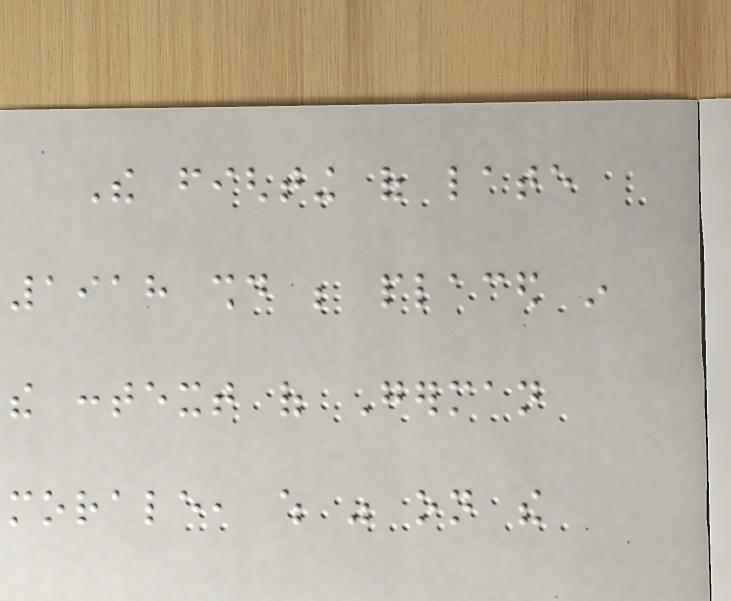The fighting of late
1918 should be placed in
the context of German
morale, which was on the
